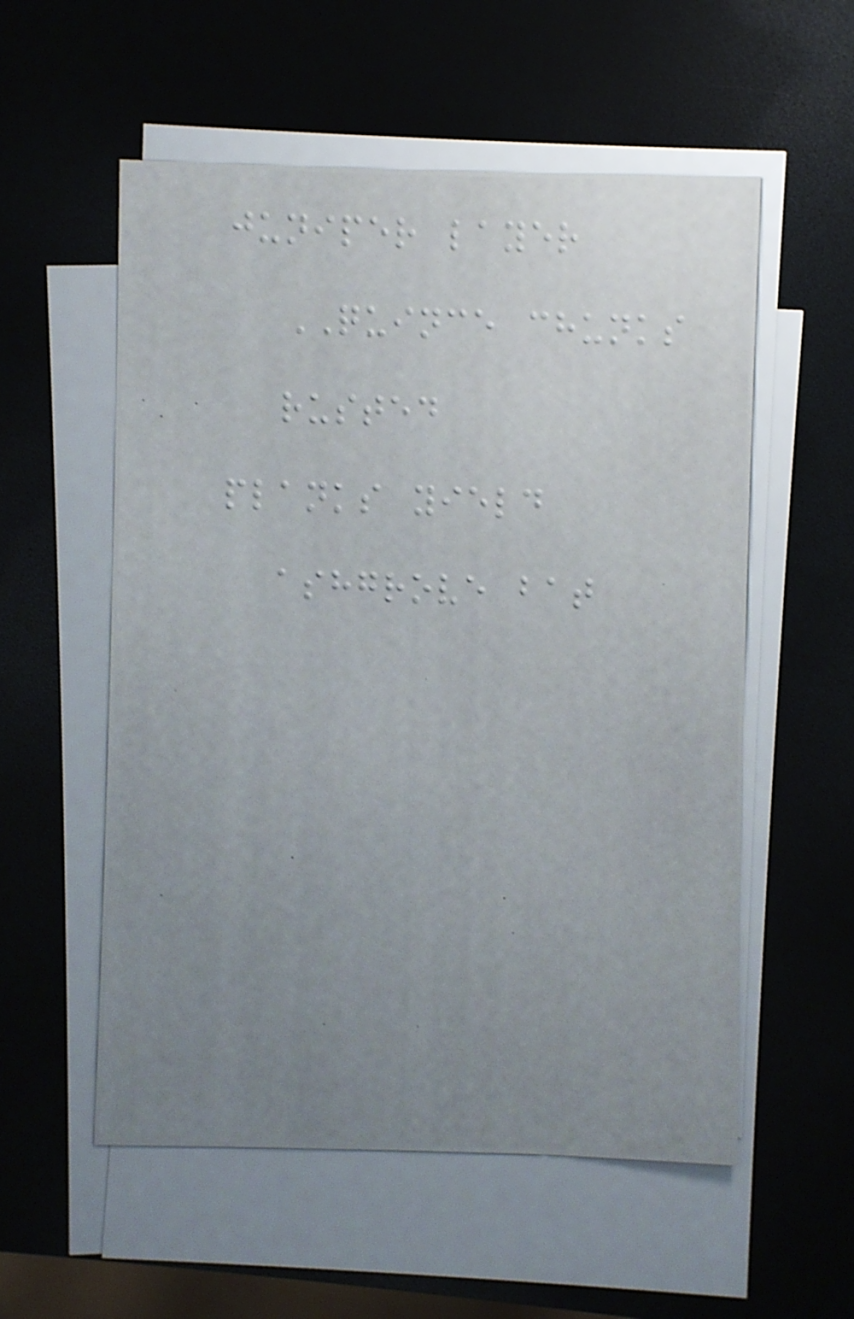juniper layer
QUINCE chunks
rusted
planks yield
ashgrove bat
